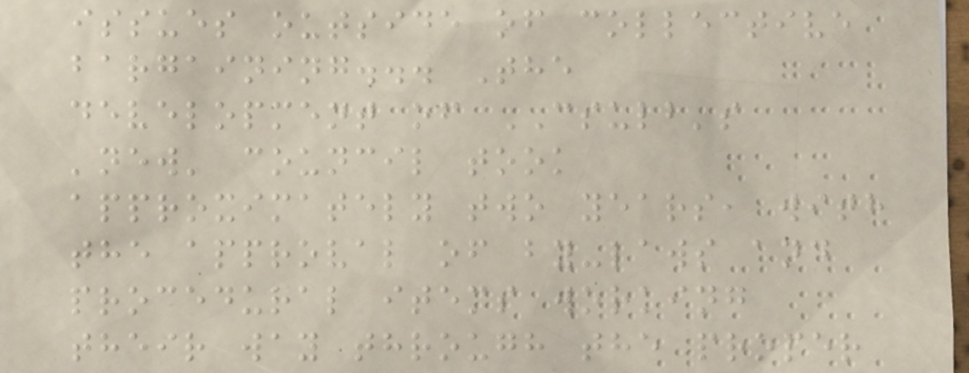issues outside of collective
bargaining... The
development of CSULB's
'new' council took
approximately two years, with
the approval of by-laws and
procedural items working
their way through the proper
